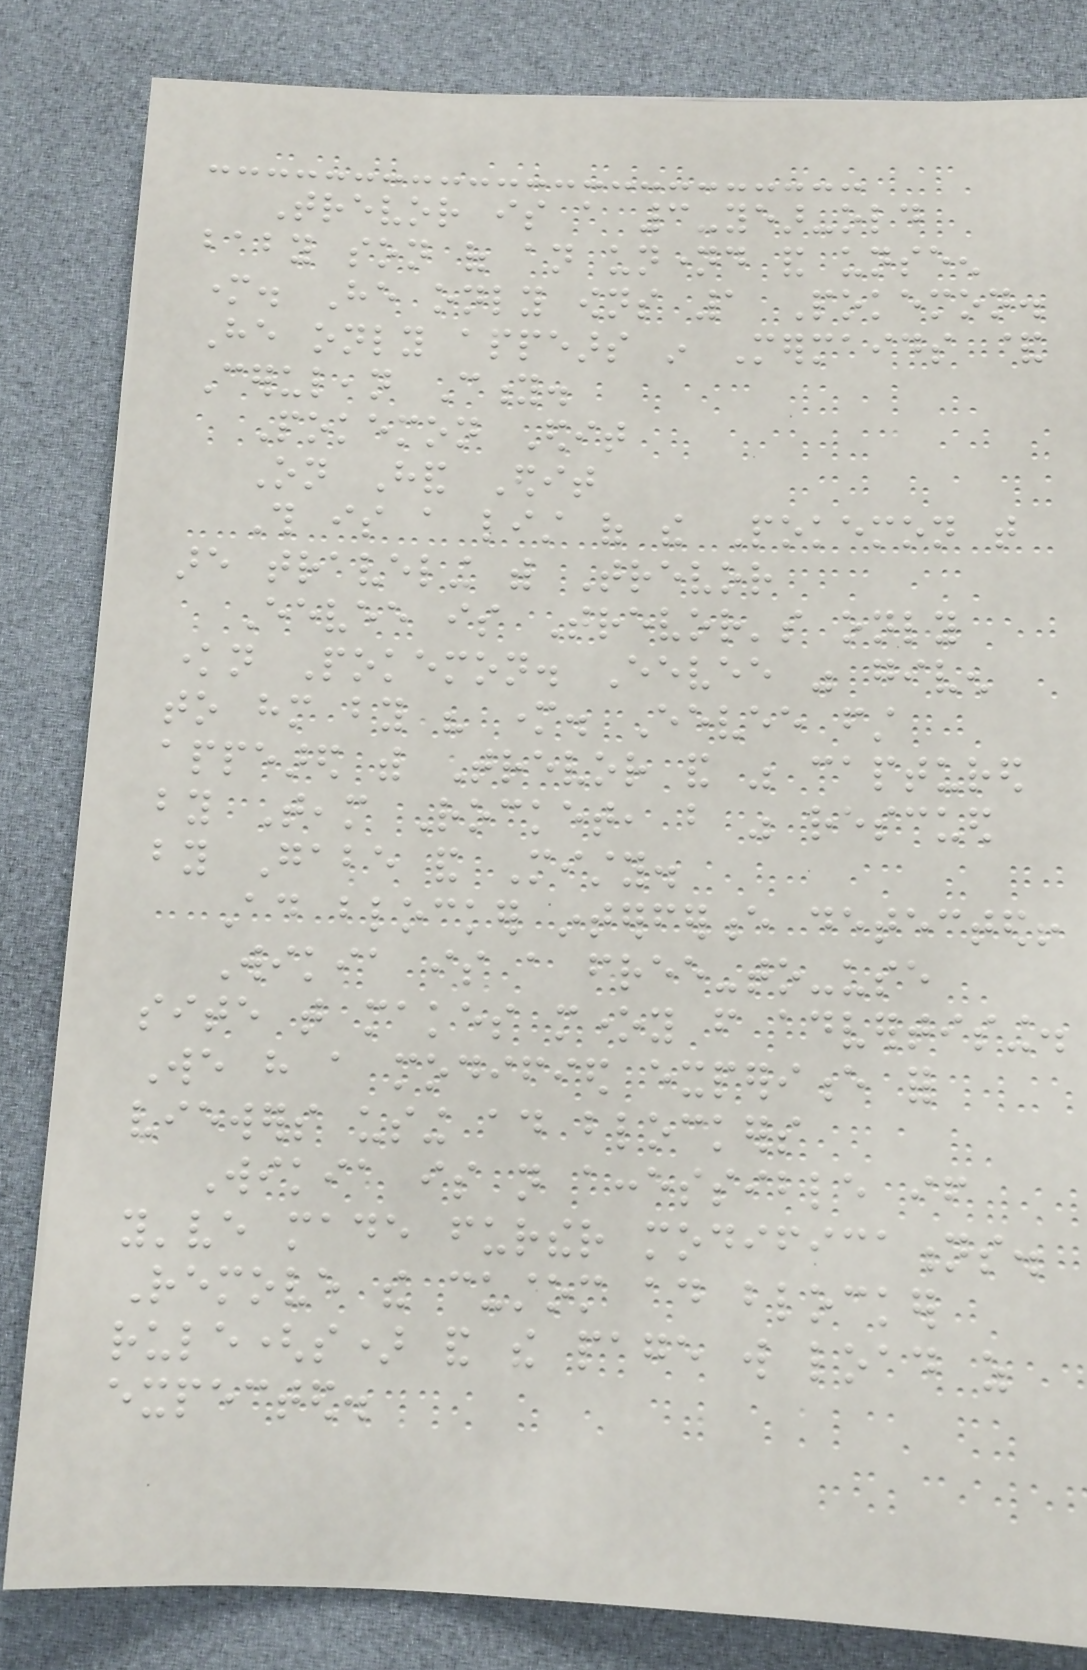Trevor is a 3-year-old
baby son of an unnamed and unseen
mother. He only owns 1 Pokemon.
He only appears in Mermaids &
Cerulean City.
Pokemon Edit
On Hand Edit
This is a list of the Pokemon that
are traveling with Trevor
Eevee is Trevor's only
known Pokemon. Eevee was given
to him by his mother. Eevee first
appeared with Trevor and was captured
by Team Rocket, but was rescued
by Gabe and Misty.
Ad blocker interference detected!
Wikia is a free-to-use
site that makes money from advertising.
We have a modified experience for
viewers using ad blockers
Wikia is not accessible if
you've made further modifications.
Remove the custom ad blocker
rule(s) and the page will load as
expected.
